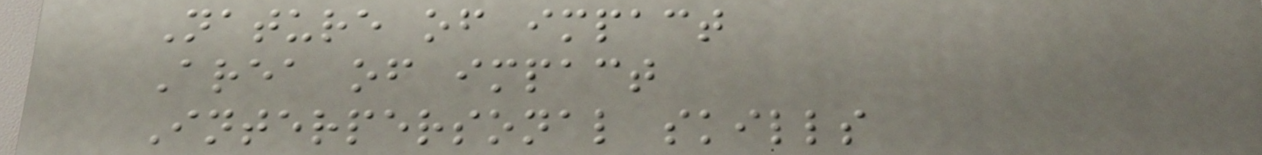Nature of impact
Area of impact
Interpersonal skills
